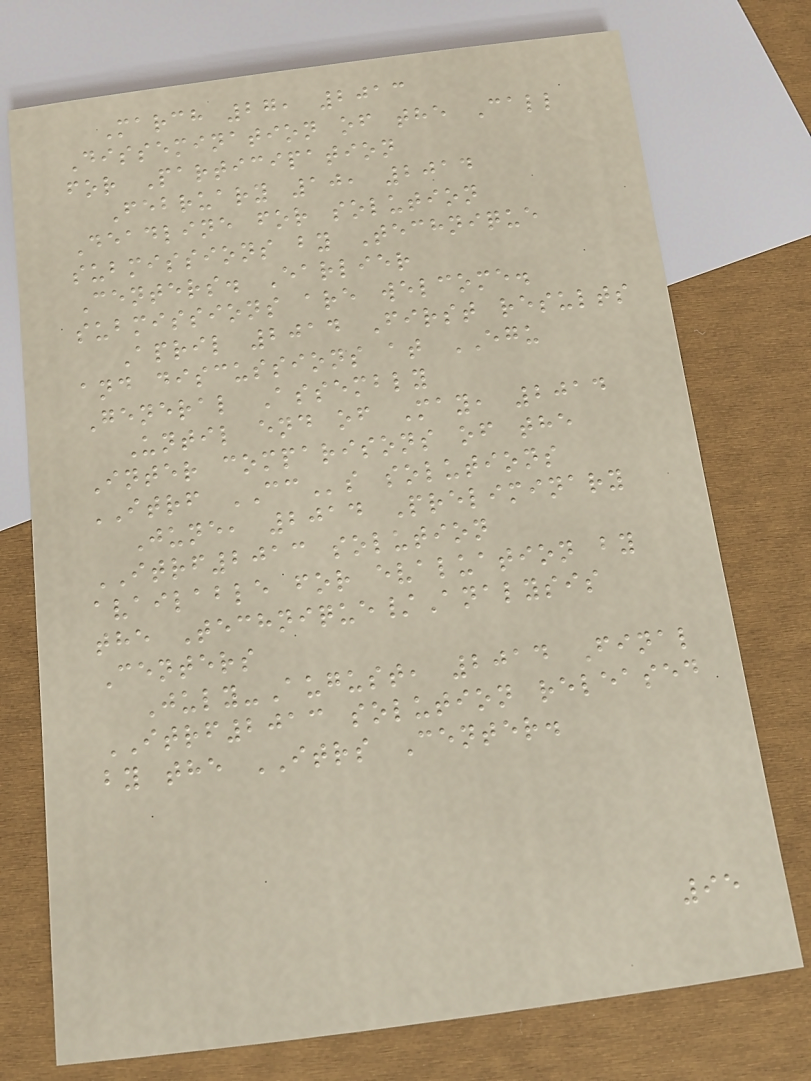March 27, 2013
Dissemination of the Call
for Participation
February 10, 2014
Deadline for solution
submissions by Technique
Centers. Earlier
submissions are welcome.
April 2014 First results
and discussions at EGU
General Assembly
Until end of May, 2014
Inter comparisons of the
ITRF CCs solutions
June, 2014 Preliminary
ITRF2013 solution
available for evaluation by
the Technique/Analysis
Centers
July-August, 2014 Final
ITRF2013 solution released
by the ITRS Center.
95
